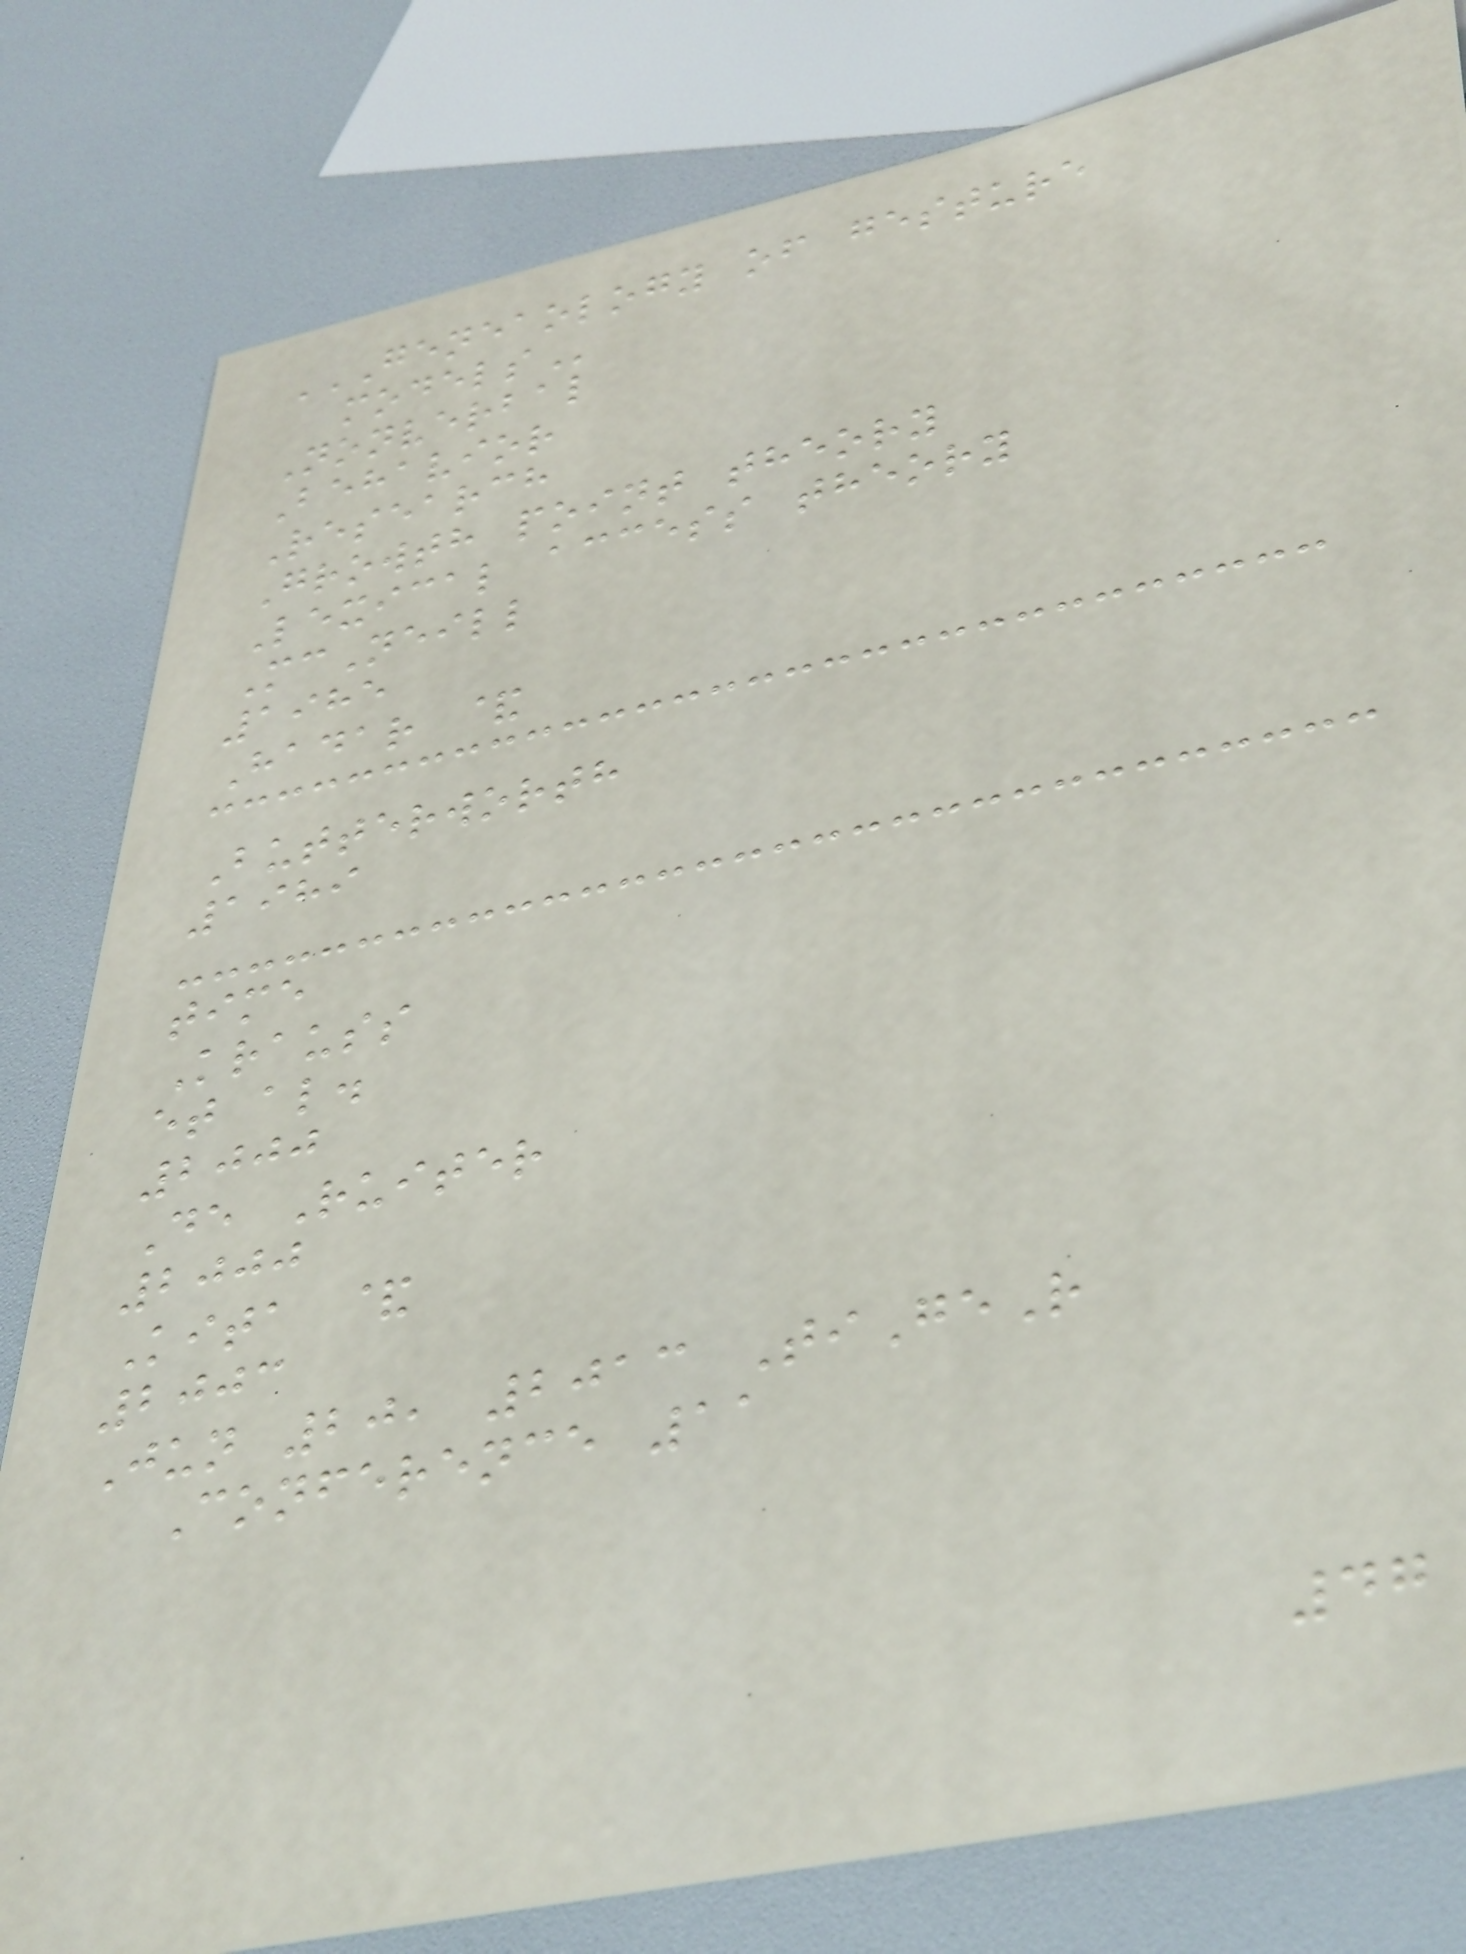GENEAOLOGY OF GESTURE
MODELS
Nonverbal
Behavior
Research
Growth point theory
Lexical access theory
McNeill
1985
Hadar &
Butterworth
1989
time
Krauss
et al.
2000
De Ruiter
2000
Kita &
2003
Jun 20, 2013 TiGeR
Conference 11
47
